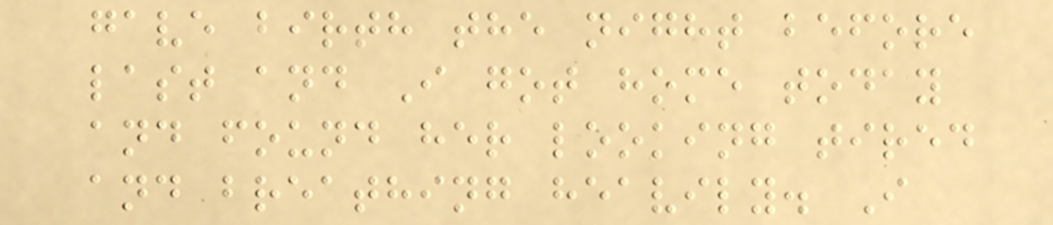gave birth the night before
last and I got home today
and found her looking tired
and breathing heavily. I
